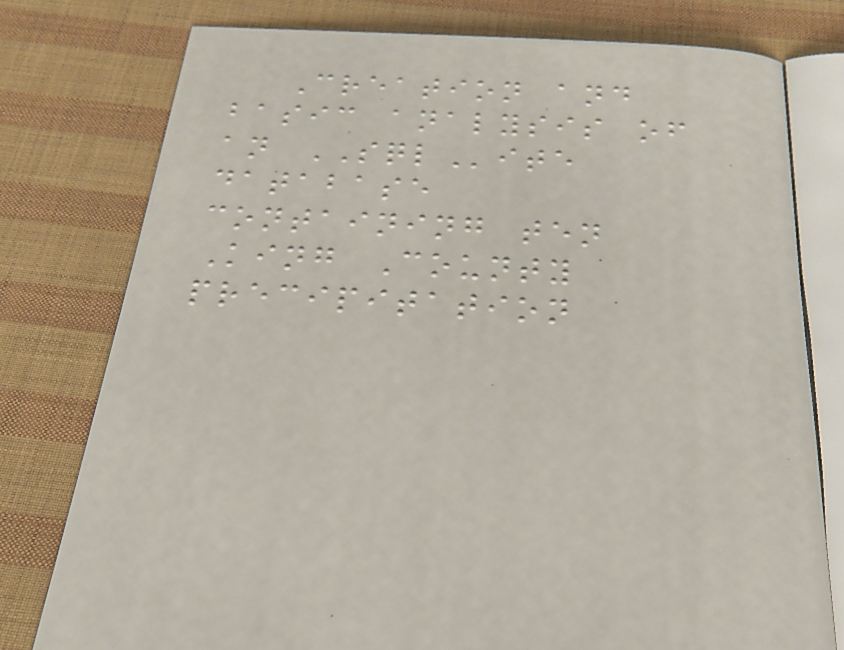Creation and
basic analysis of
an SQLite
database
containing ten
King County
precipitation
